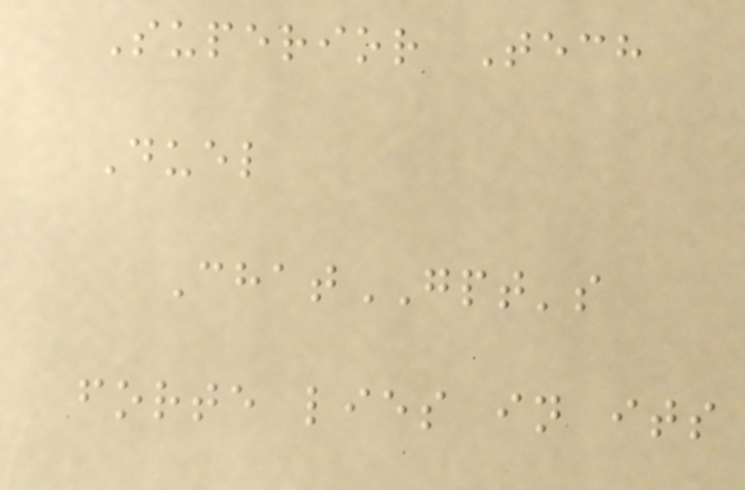Superior Tech
Duel
ChatGPT's
forte lies in its
